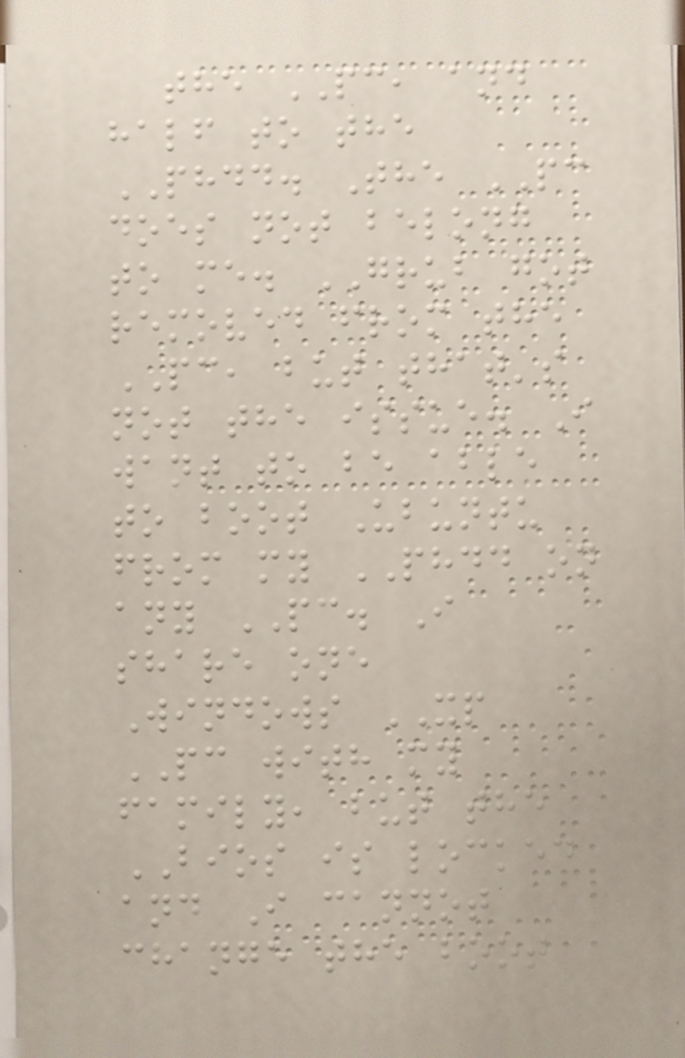the PC, and
half to the
PHDD. The PC
does not belong
to me. GRUB got
removed from the
PC, but that's
not the issue. I
want to be able
to boot Ubuntu
from my PHDD on
any PC. I
share one
Windows XP
PC with my
family, but the
BIOS is locked
and I cannot
change the boot
